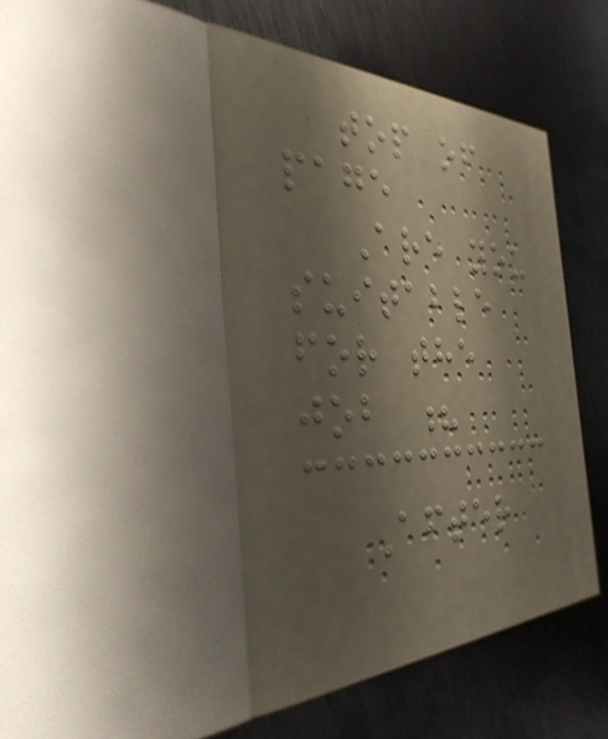top of
page
Are you
suitable
for the
job ?
After
